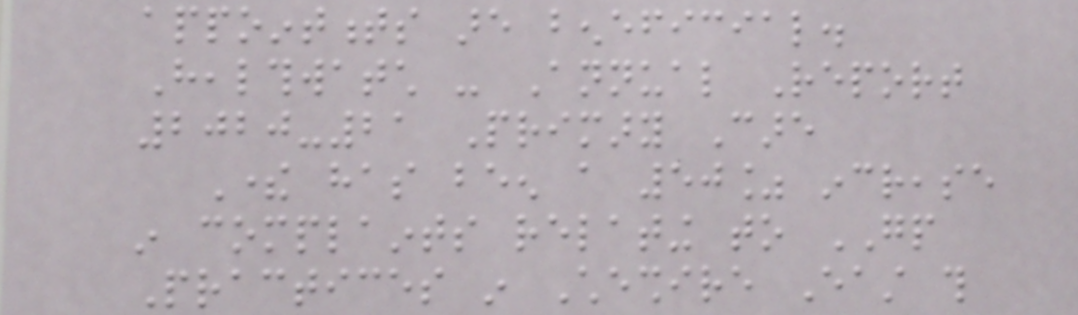appointments are beneficial.
Healthwatch - Annual Report
2020-21 Primary Care
There has been a 50% increase
in complaints relating to GP
Practices in Cheshire East this
